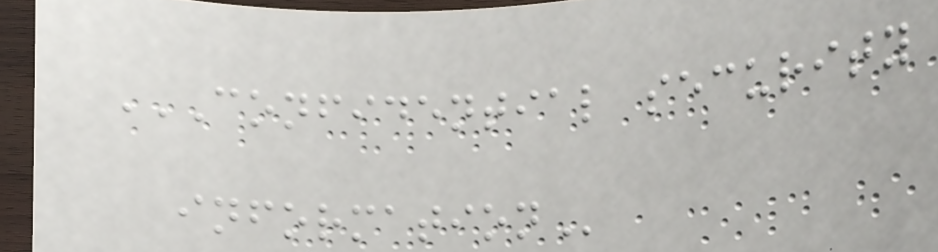CONFIDENTIAL SECURITY
INFORMATION
